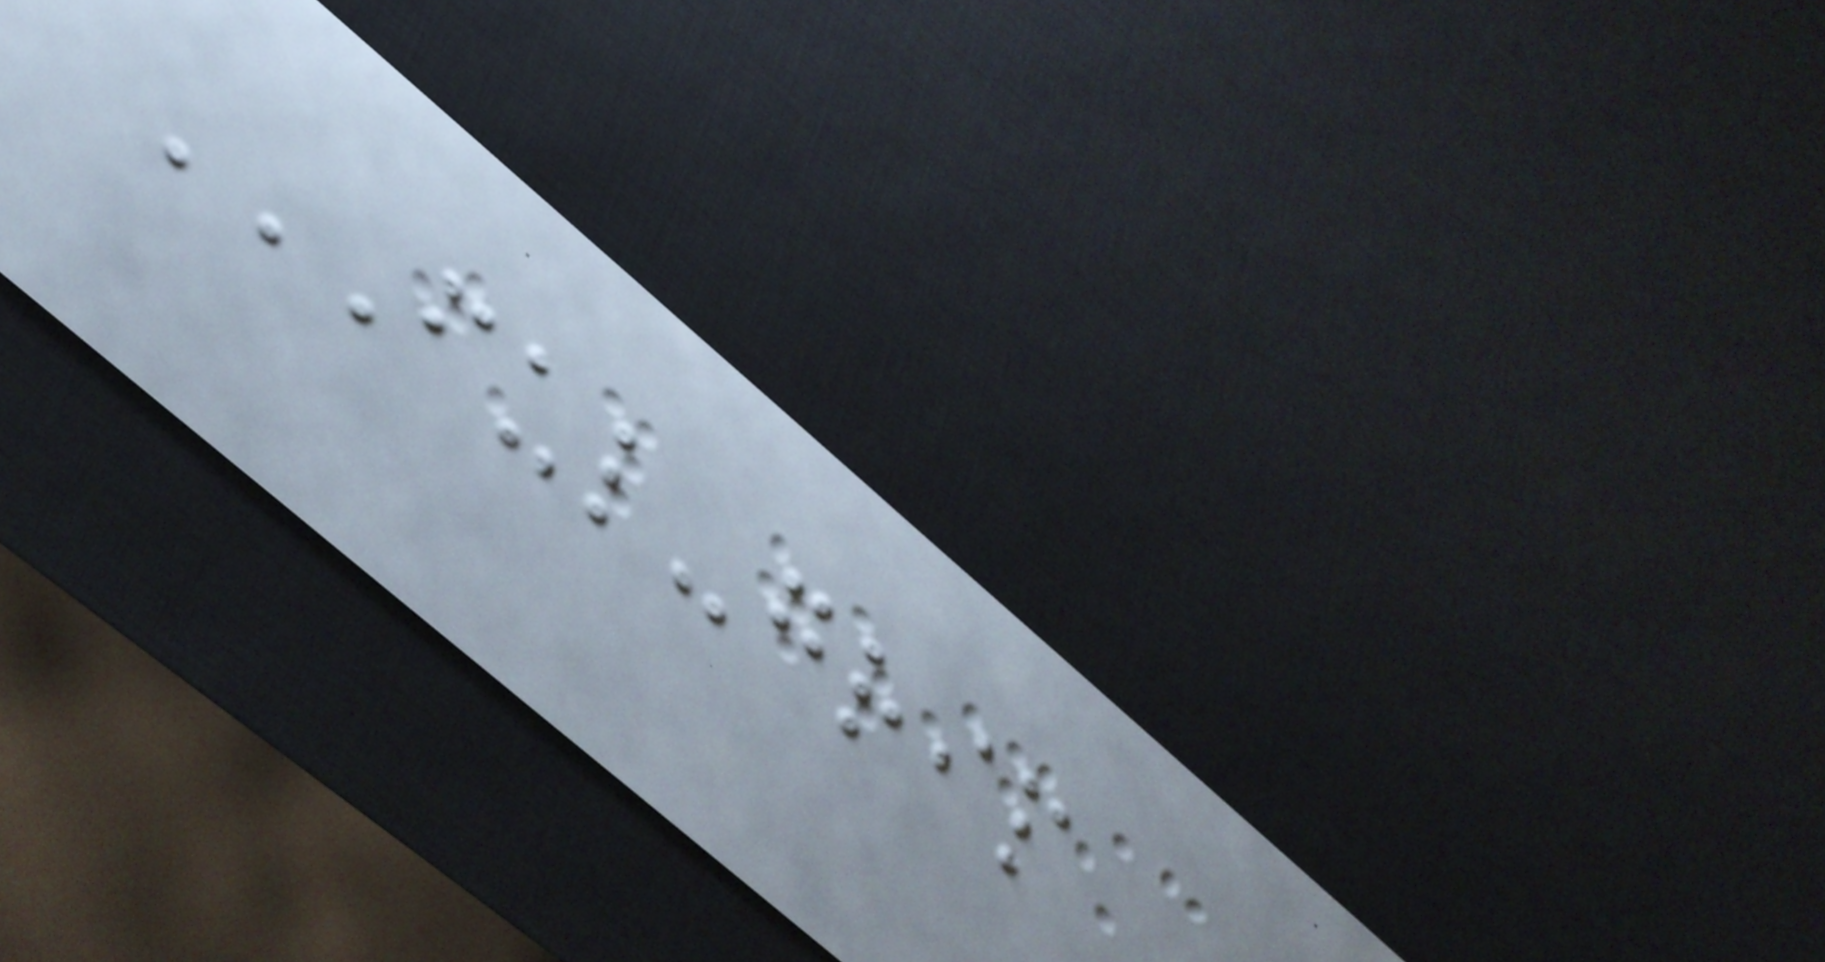FUL-GRIP
